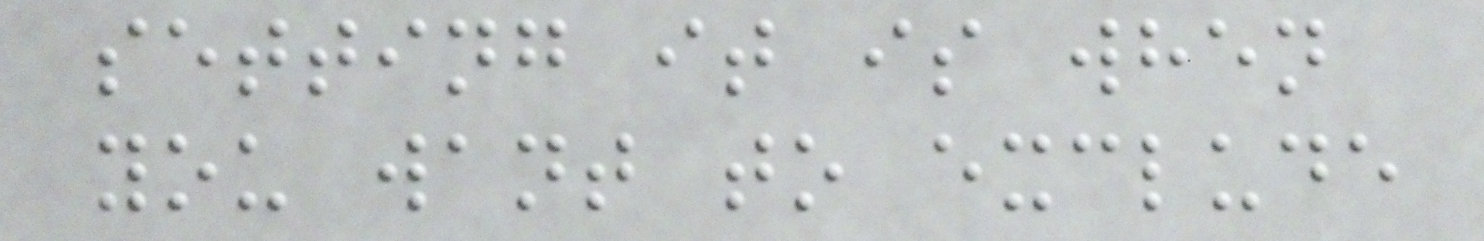setting it is when
you want to exclude
